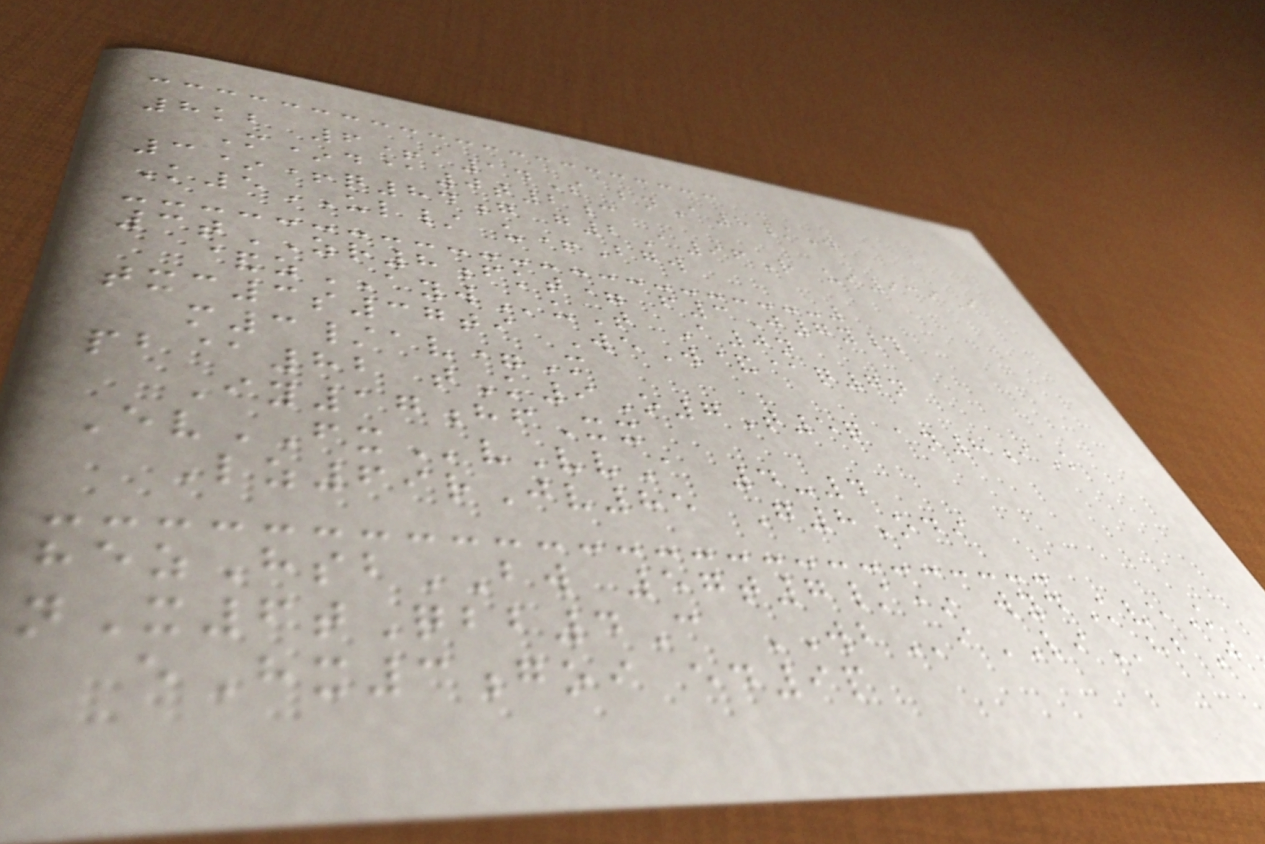8kb 6+a14S bnA8/W
M*d@0t2c
3*+q84g g2A96R ui939I
K5UL/ u+Bgw
3tZR8fkt= f3J7y#
&zAYWuT A0n
txc3s37ti WeW&@q7n
m3/av=M
pb@82 tK9O7T5q an8iK
Iy17hfXx
EvFXvVvA 4-4
Lz69rJv85 G8Odi
hezHsbBW 57t7/* wydKveK
nX6tQbb4C WBiLIhbJ
eHx3goi ed9p
